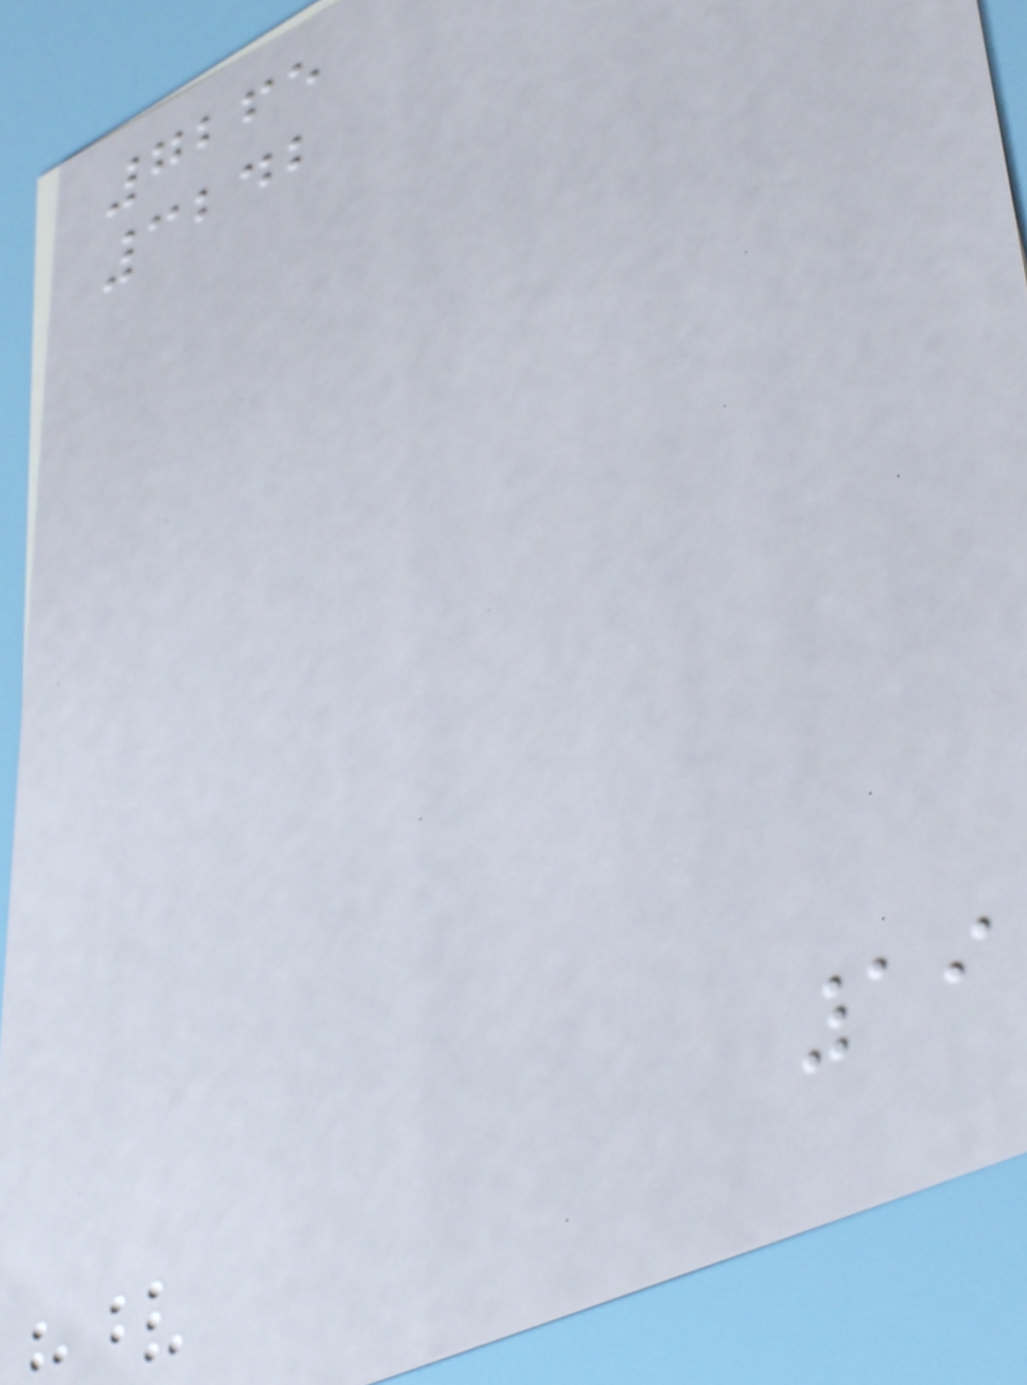7265
3242
19
